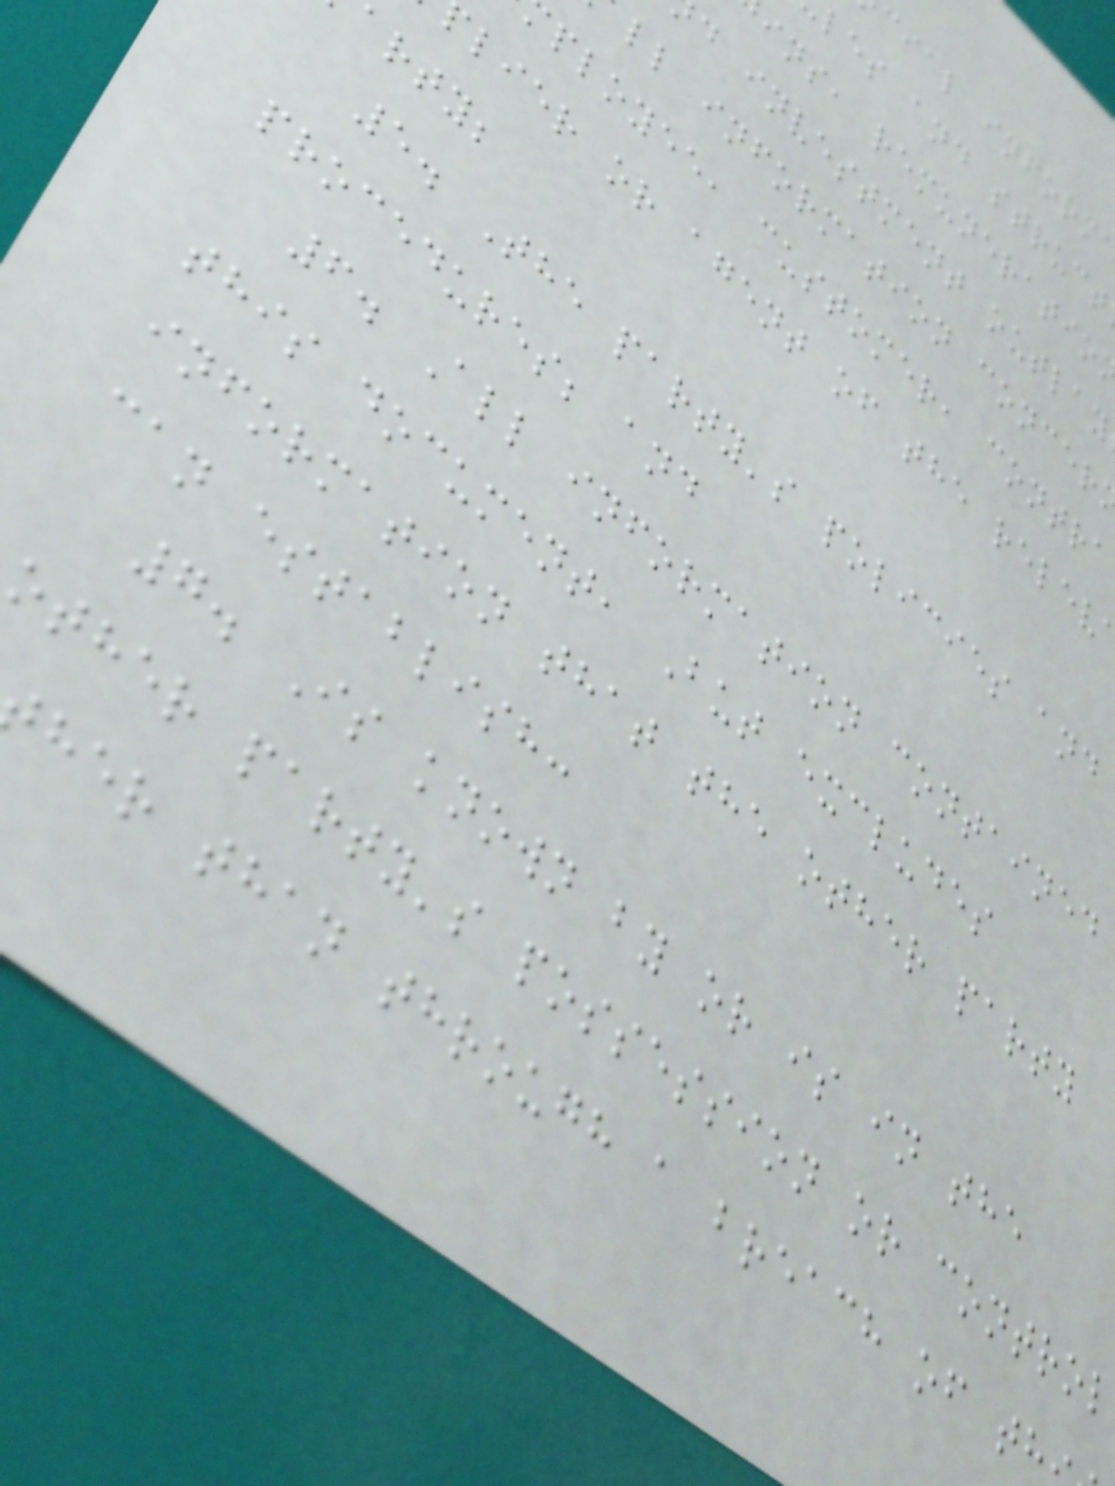cial inform
les and struct
ins, remuneratio
d investment outlay
ll information concer
ployee, customer, contra
lier or agent of the relev
arty;
5. The party's policies and
procedures; and
6. All information contained
this document, But excludes
information that the other party
can establish:
7. Is known by or is in the
other party's possession or control
her than through a breach of th
